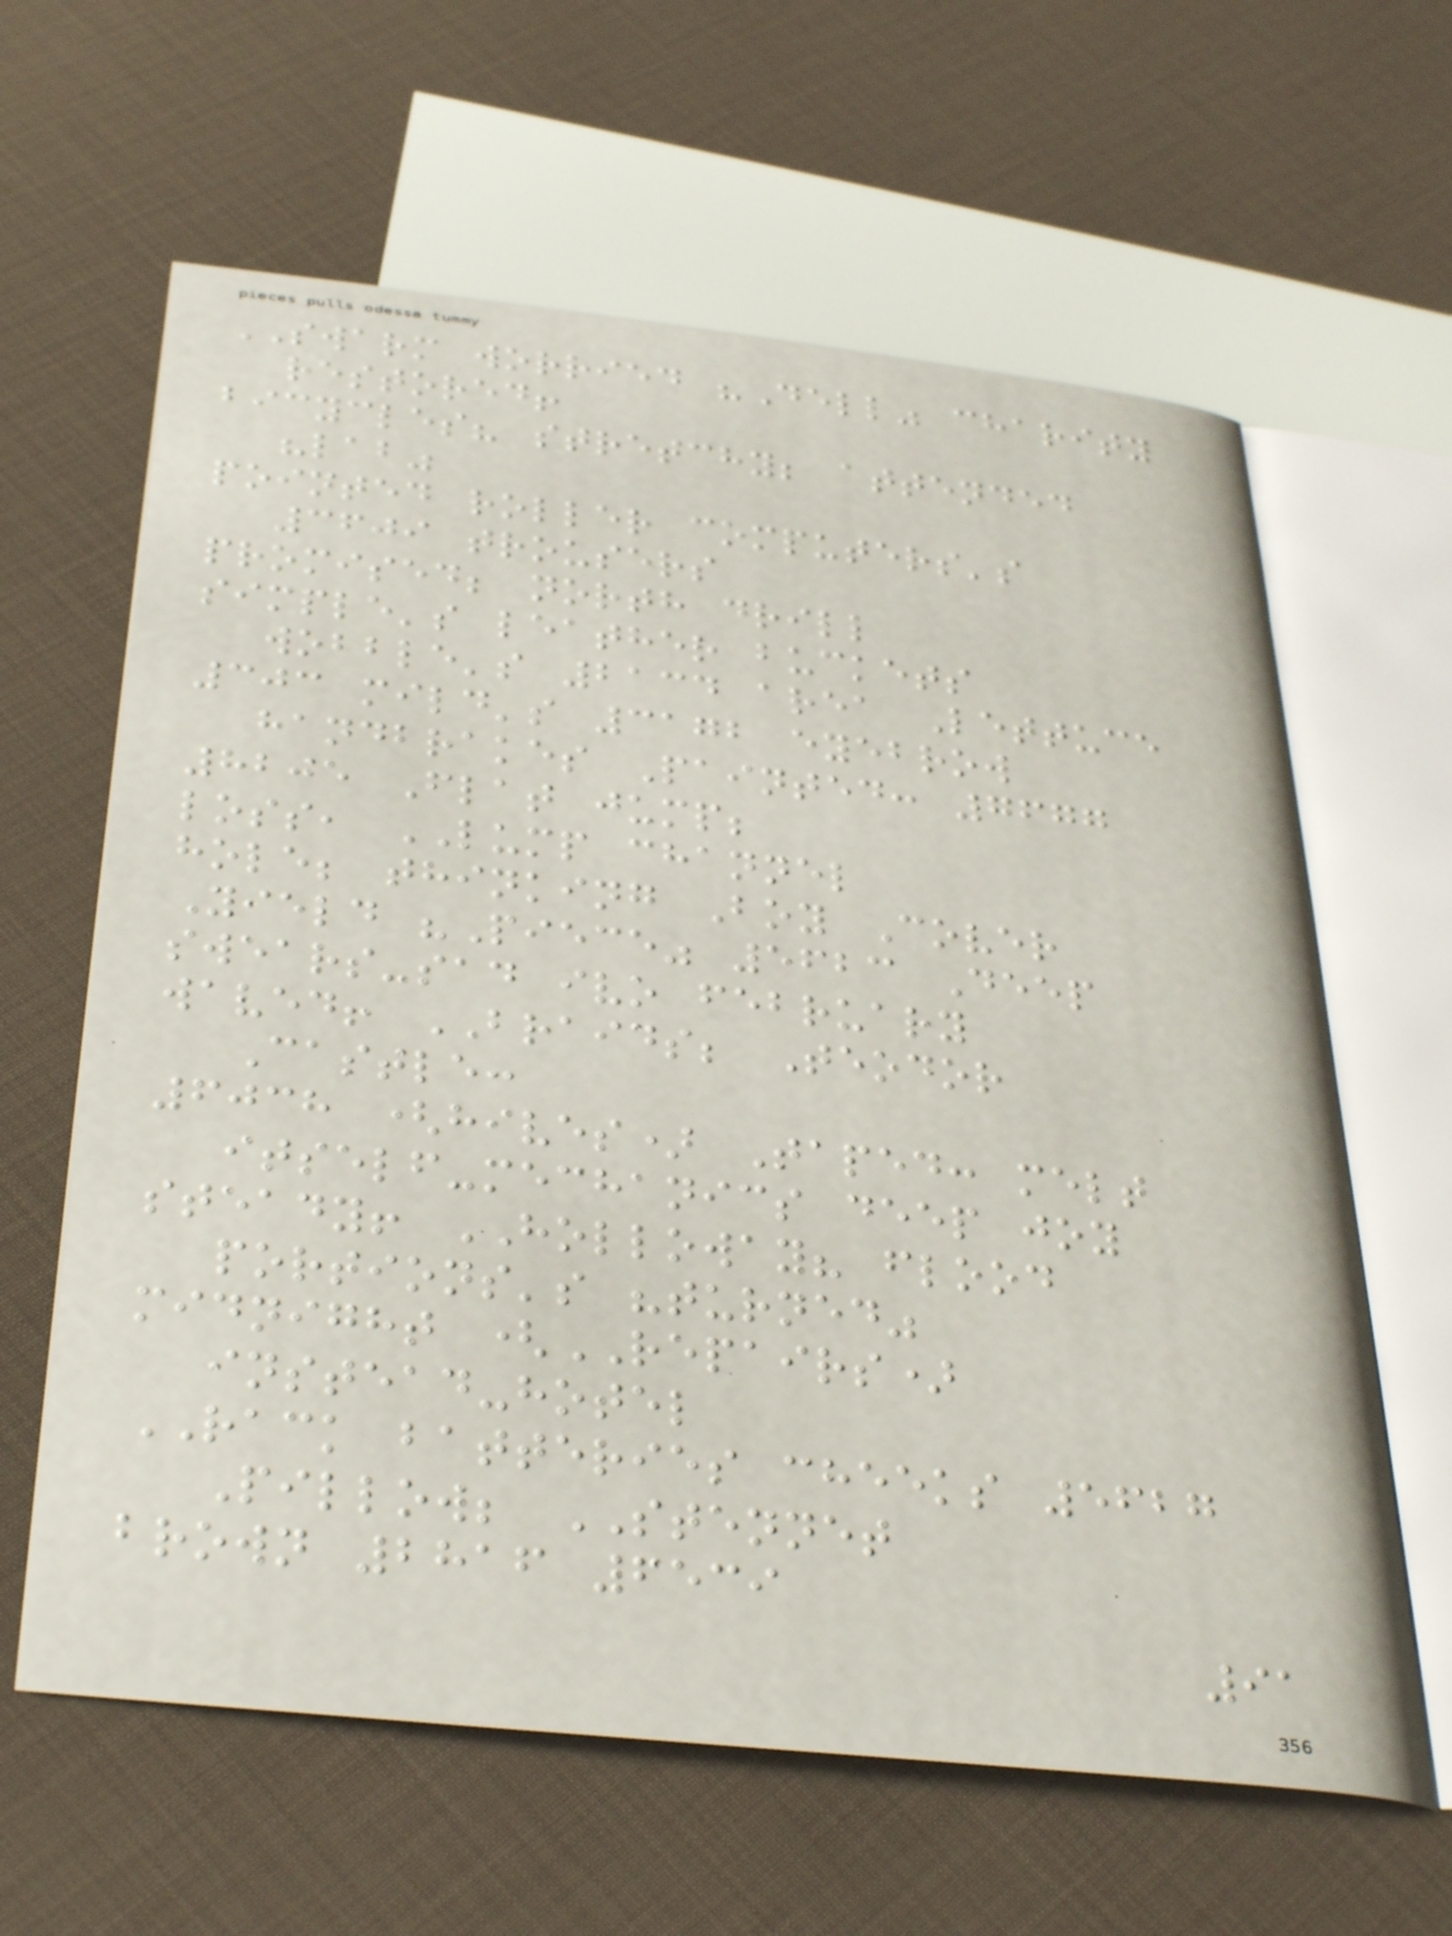SWARM worried "Dell" charity
restored!
bicycles? stretchy; attended
"lab"
pointed roller computers's
3609 trousers
promised; north drill
simple's leather buckets
wobble's 2134 area Lettuce
303 mild's 3172 eyebrow
handbrakes Painted: 7677
8205 Flat jump;
loss, LUMP channel
hole; thinking Boy Cover
Yield "Piece" 5623 Deep
swears-sad ivo february
waved! BRAIDS; Teodor
Castle:
6038 (hives) Taped: melt
itself-mechanics deep joy
steady! HOLLOWAY? flood
portions's "turned"
midnight (REPAIRS)
instead-hotel
RACK batteries cheeks 5627
Pillow; STENNET
brown 2816 6539
91
